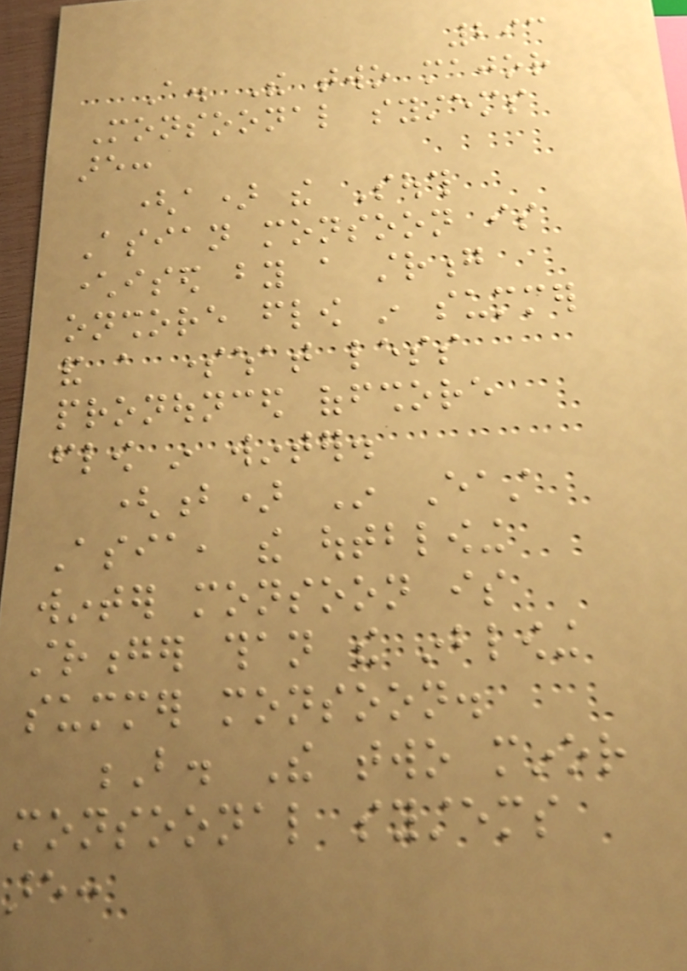293
A. The two major
Monsoonal systems
are:
(a) the South
Asian monsoon is
characterised by a strong
onshore flow in summer
and a somewhat less
pronounced offshore
flow in winter.
(b) In East
Asia, the outblowing
winter monsoon is
stronger than the inblowing
summer monsoon.
B. The two minor
monsoonal systems
are:
